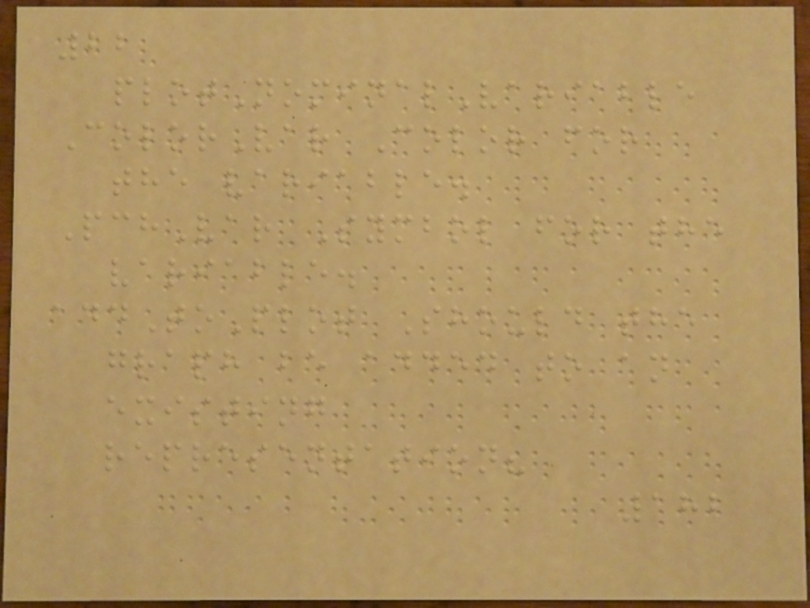22
plotNominalVariable
ColorVar Color for
the variable.
PchVar Symbol for the
variable.
addToPlot Should the
graph be added to an
existing
representation?
182
